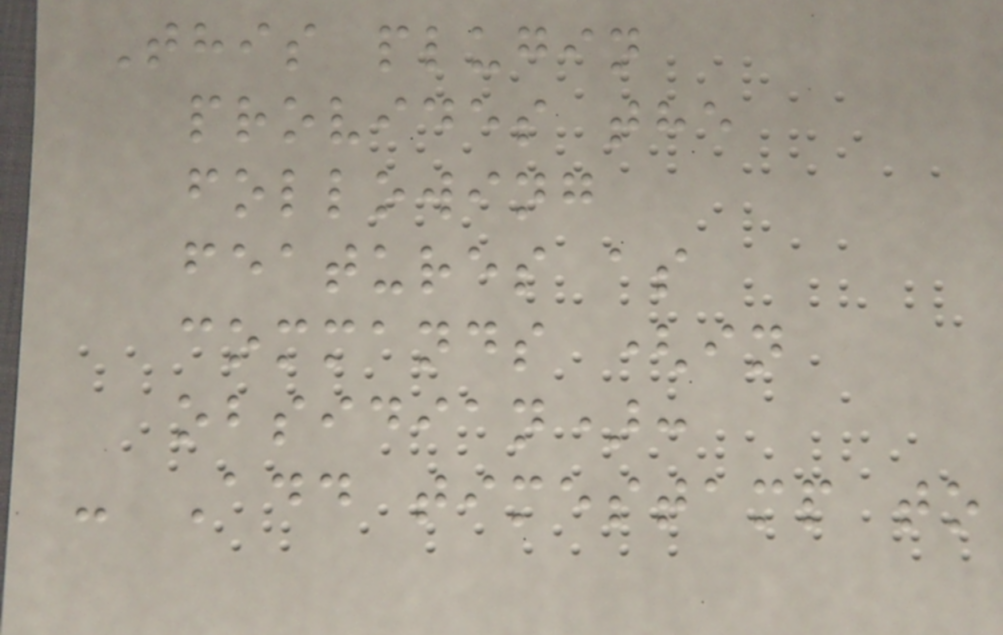This plugin
provides the
following
features as
commands (in
obsidian):
- Add timestamp to
